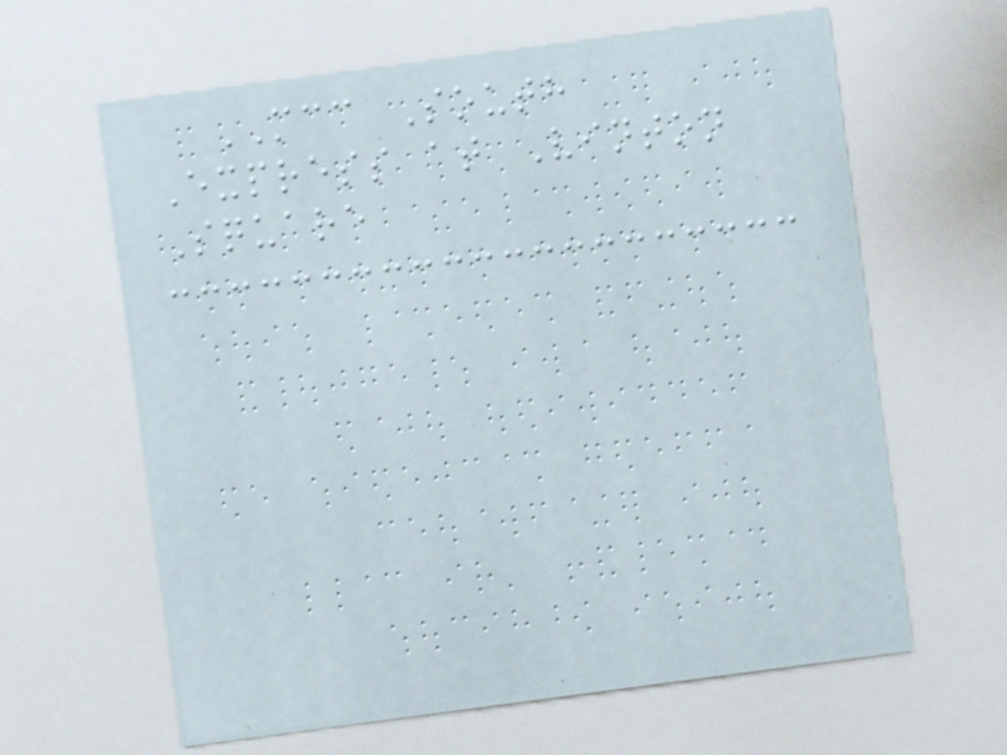MCC South
Express at Vinton
Square
